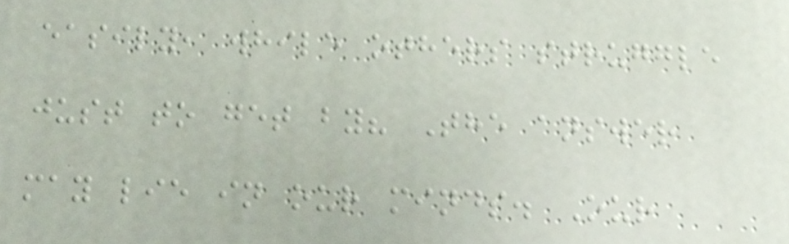easily, while others struggle
just to get by? The answer
may lie in our minds. Our
